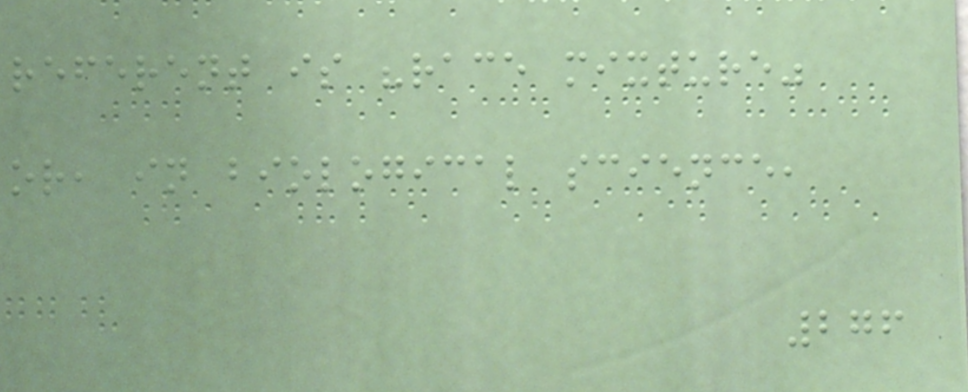referent is "race mixture"
or, in biological science,
276
